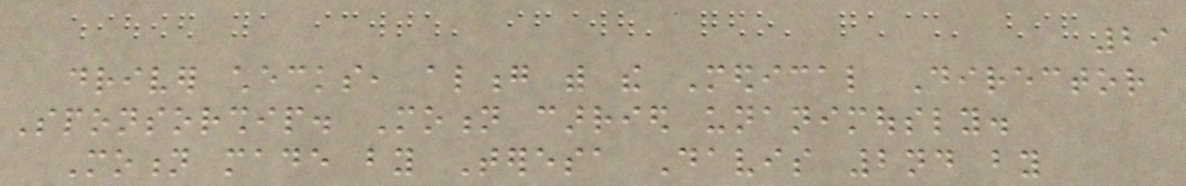29
driver checks, along with the Medical Director
Sponsorship. Motion carried unanimously.
Motion made by Teresa Davis 2nd by
